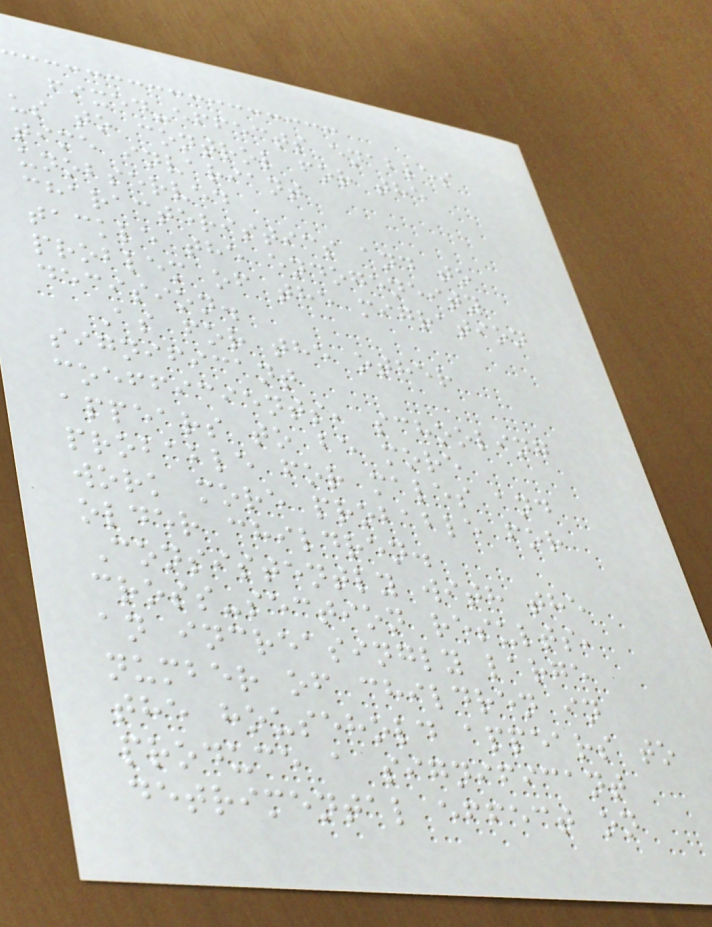fixed-effects enables
us to control for the
time invariant
unobserved
characteristics and to
tackle the endogeneity
problem of the migration
decision.
As for the other
significant
coefficients, schooling
appears to be more
probable for males and
work more probable for
older children.
Consistently with the
cross-section results,
an increasingly large
number of children in
the household appears to
produce a significant
detrimental effect on
